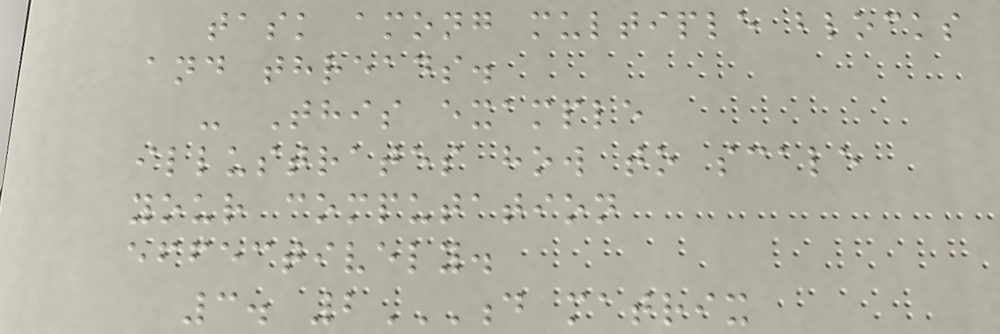task among multiple blocks
and threads.
- This example
illustrates how to scale
your computation
effectively.
3. 2D MATRIX
